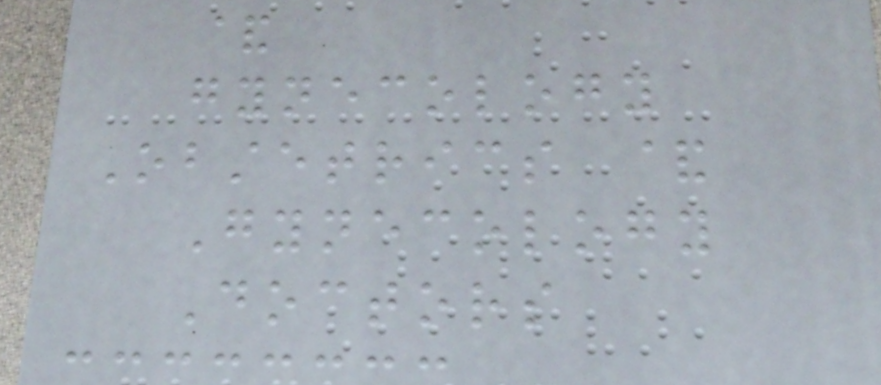&
gynecology
Obstetrics &
Gynecology
Doctors
